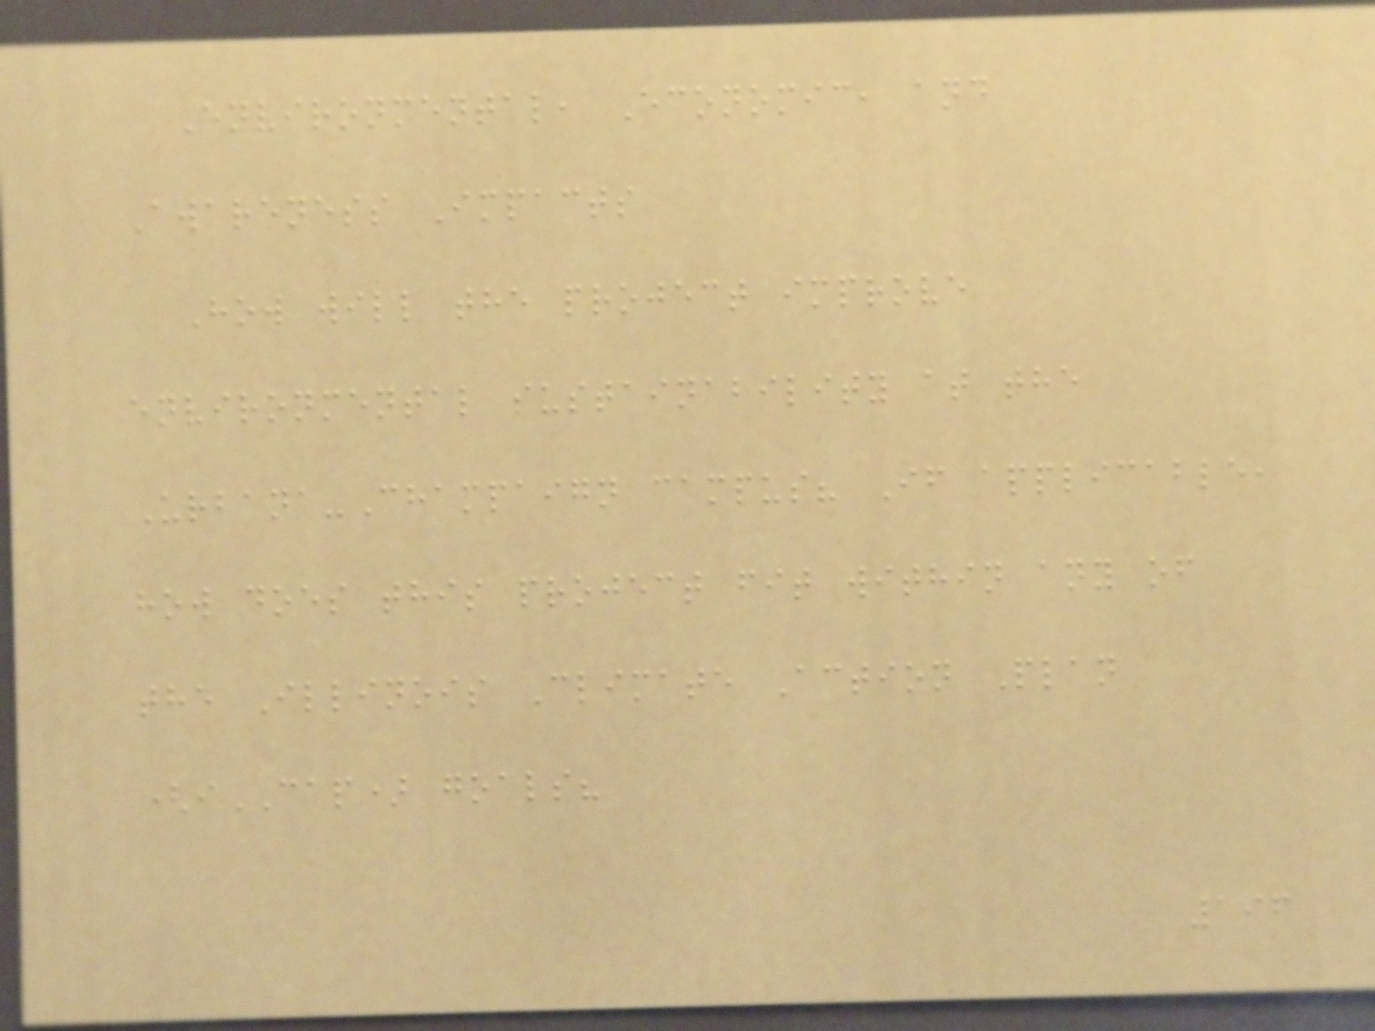Environmental, Economic, and
Awareness Impacts
How will the project improve
environmental sustainability at the
Urbana-Champaign campus? If applicable,
how does this project fit within any of
the Illinois Climate Action Plan
(iCAP) goals?
196
